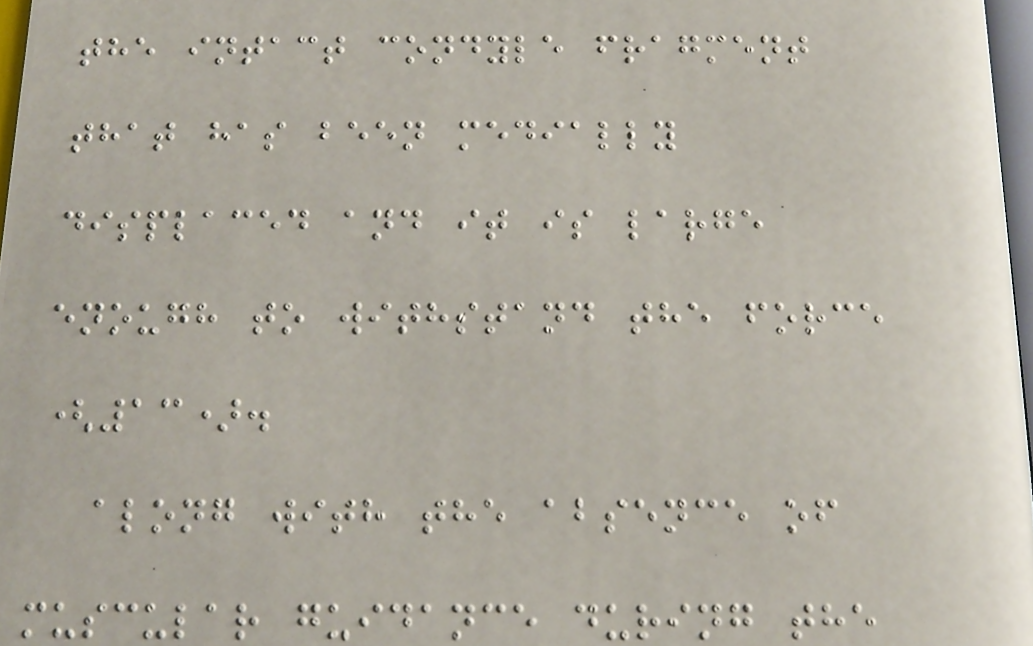the intact condyle fragment
that has been medially
displaced and it is large
enough to withstand the force
(13).
along with the absence of
muscular guidance during the
